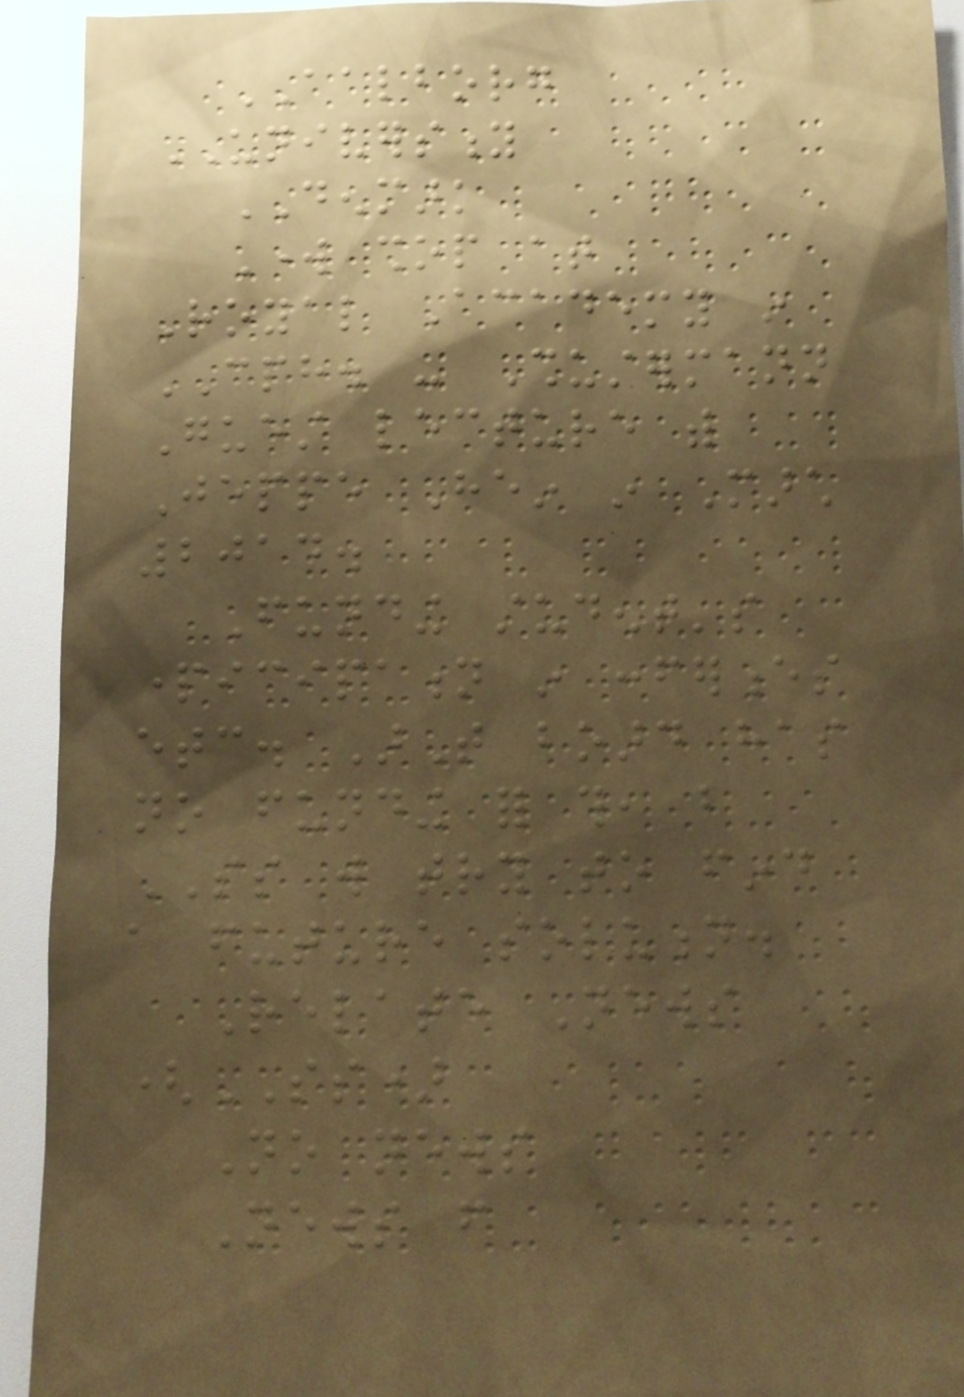AALBORG
UNIVERSITY
DENMARK
Work shop at
Royal Academy in
CPH. - Shustermann
Guest lecture with
Jeppe Hein in March
2014.
Funding student's
participation in conferences
etc. ArT board has
no funding for this, but
SS will try to find
a future solution.
Relate News
(SS)
No news
News from
